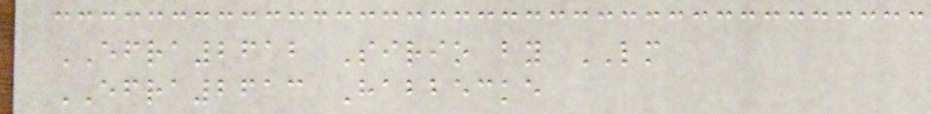EFRA2612 Sirio by LM
EFRA2613 Habbecke
